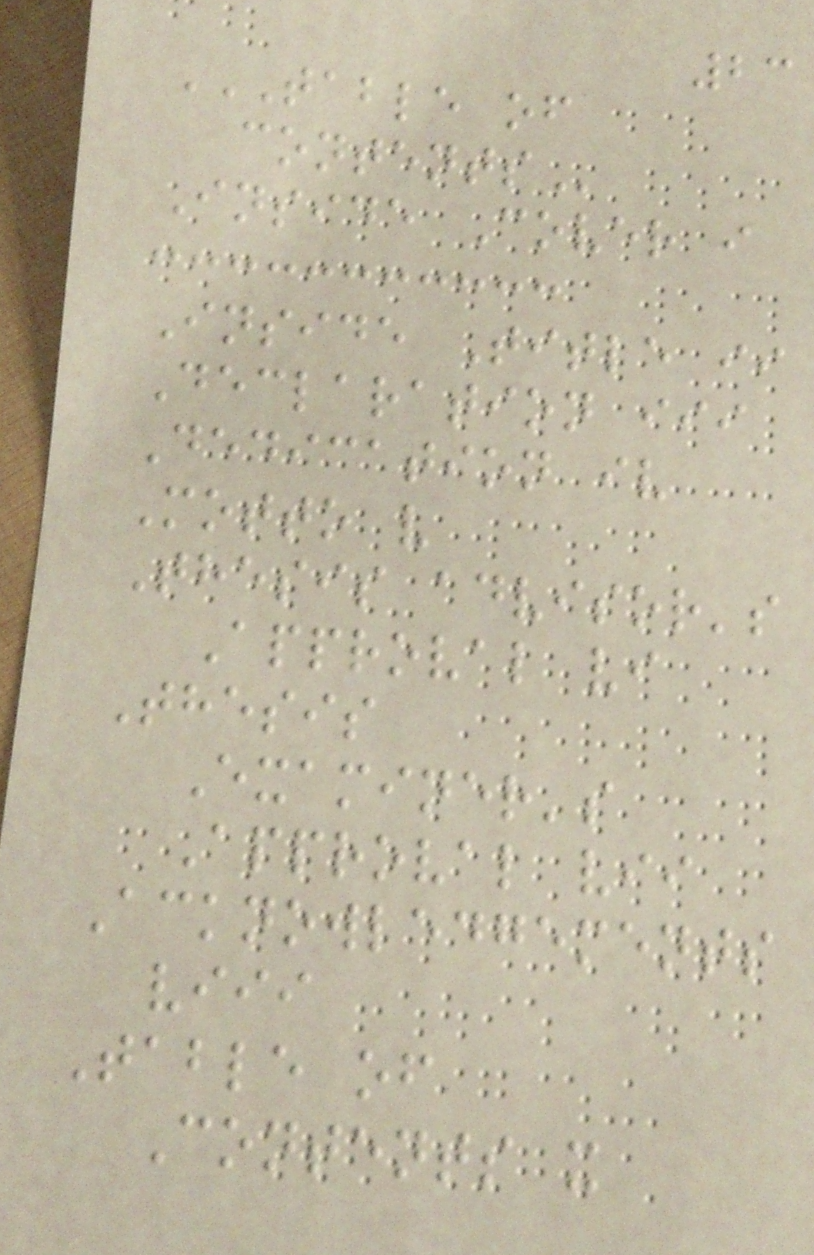23
TABLE OF
CONTENTS
Inside Cover i
Inside Title ii
Declaration iii
Dedication iv
Motto v
Thesis advisor's
Approval vi
Thesis
Examiner's
Approval vii
Acknowledgements
viii
Table of
Contents x
